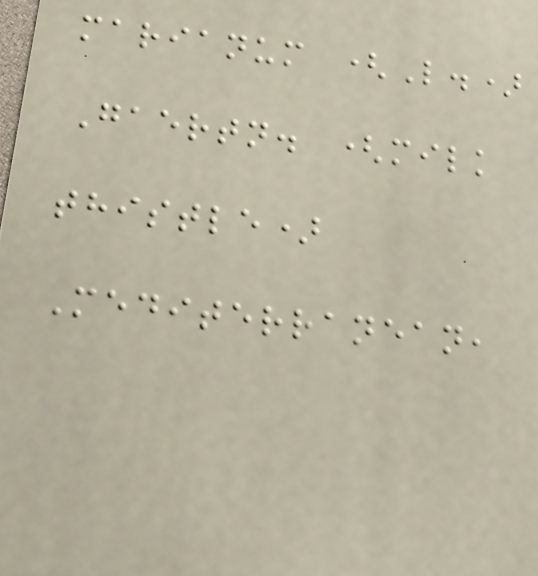marianum (L.)
Gaertn. (milk
thistle)
Mediterranean,
